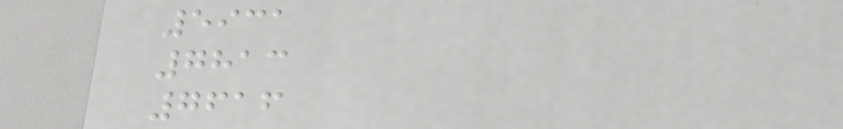5931
7813
7616
